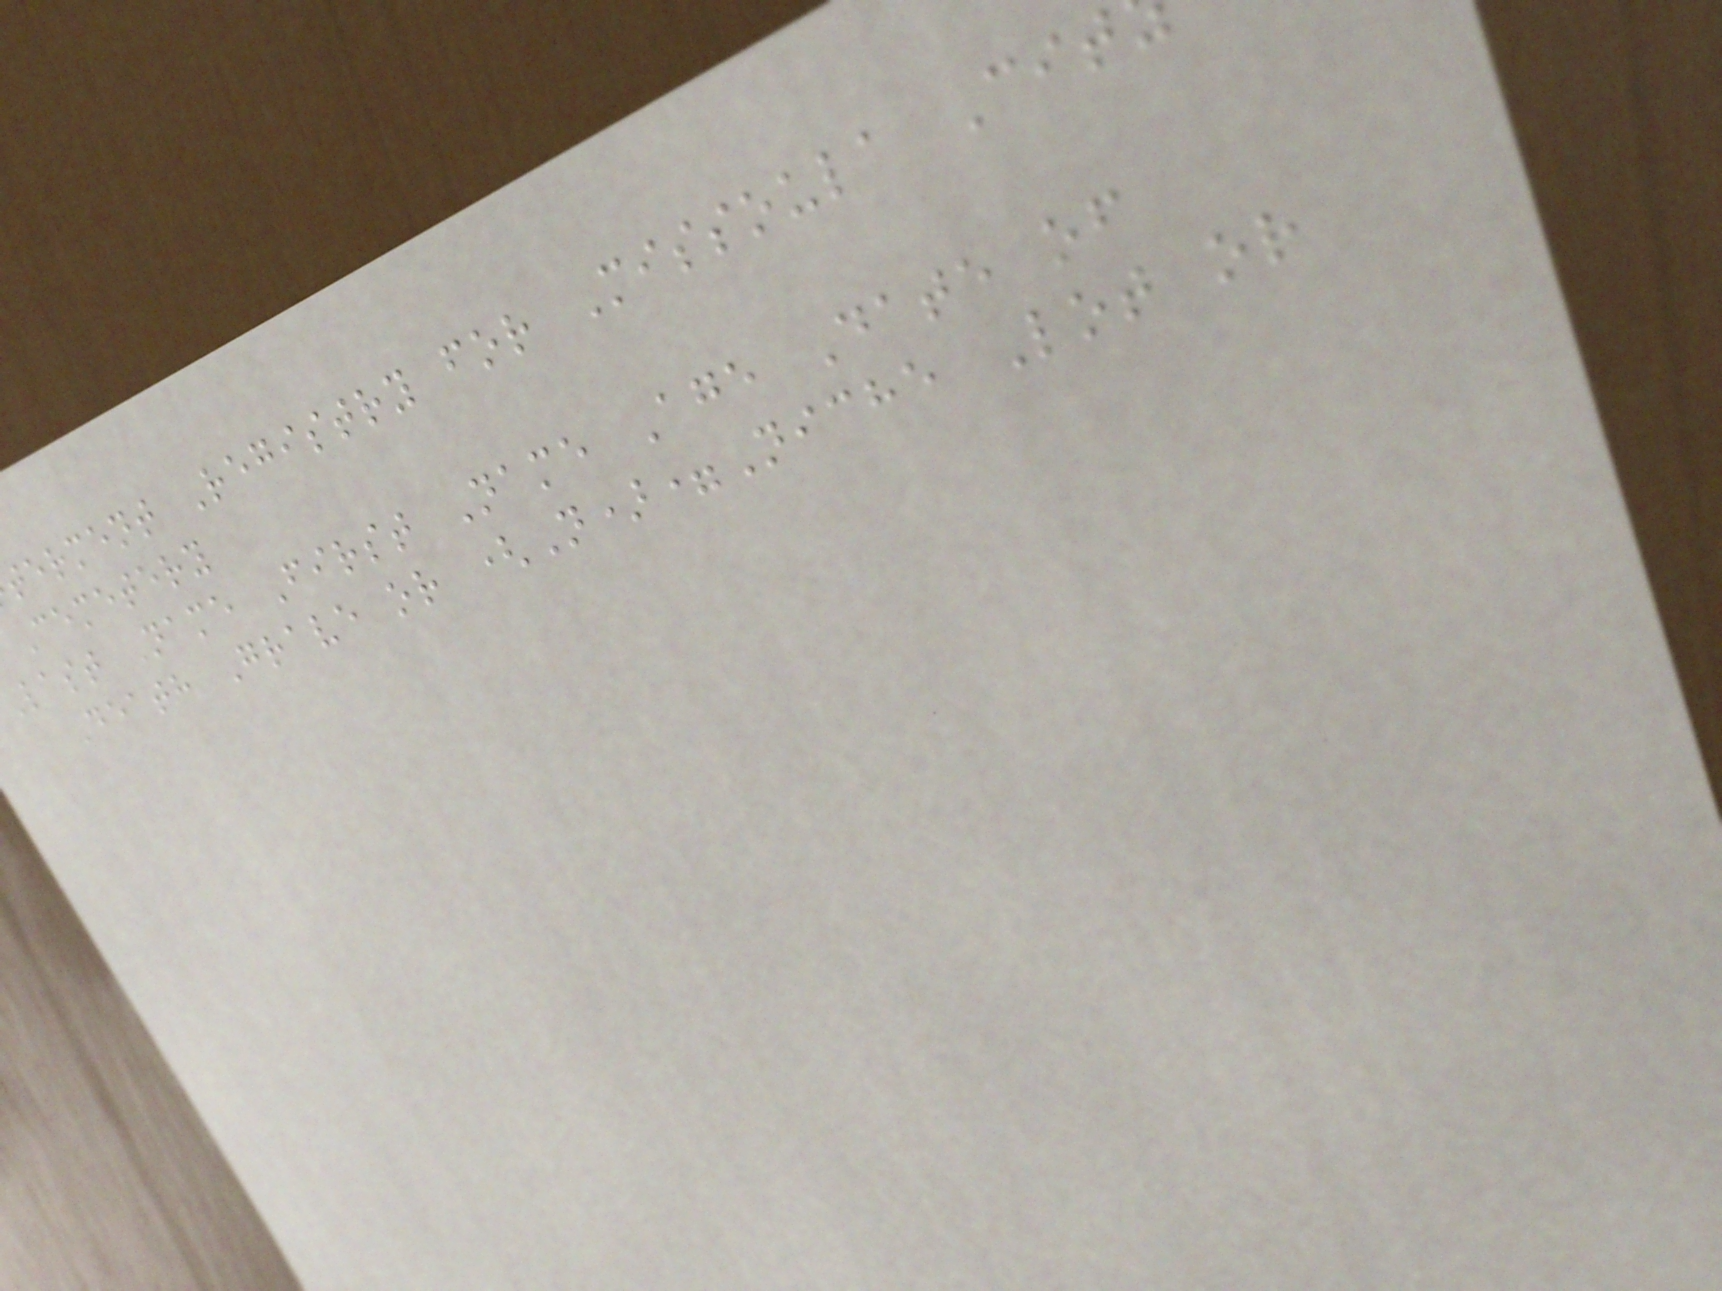terment Registry for Missoula Cit
Cemetery
last Name First Name Age Date of
Death Grave or (N)=Niche Lot or
